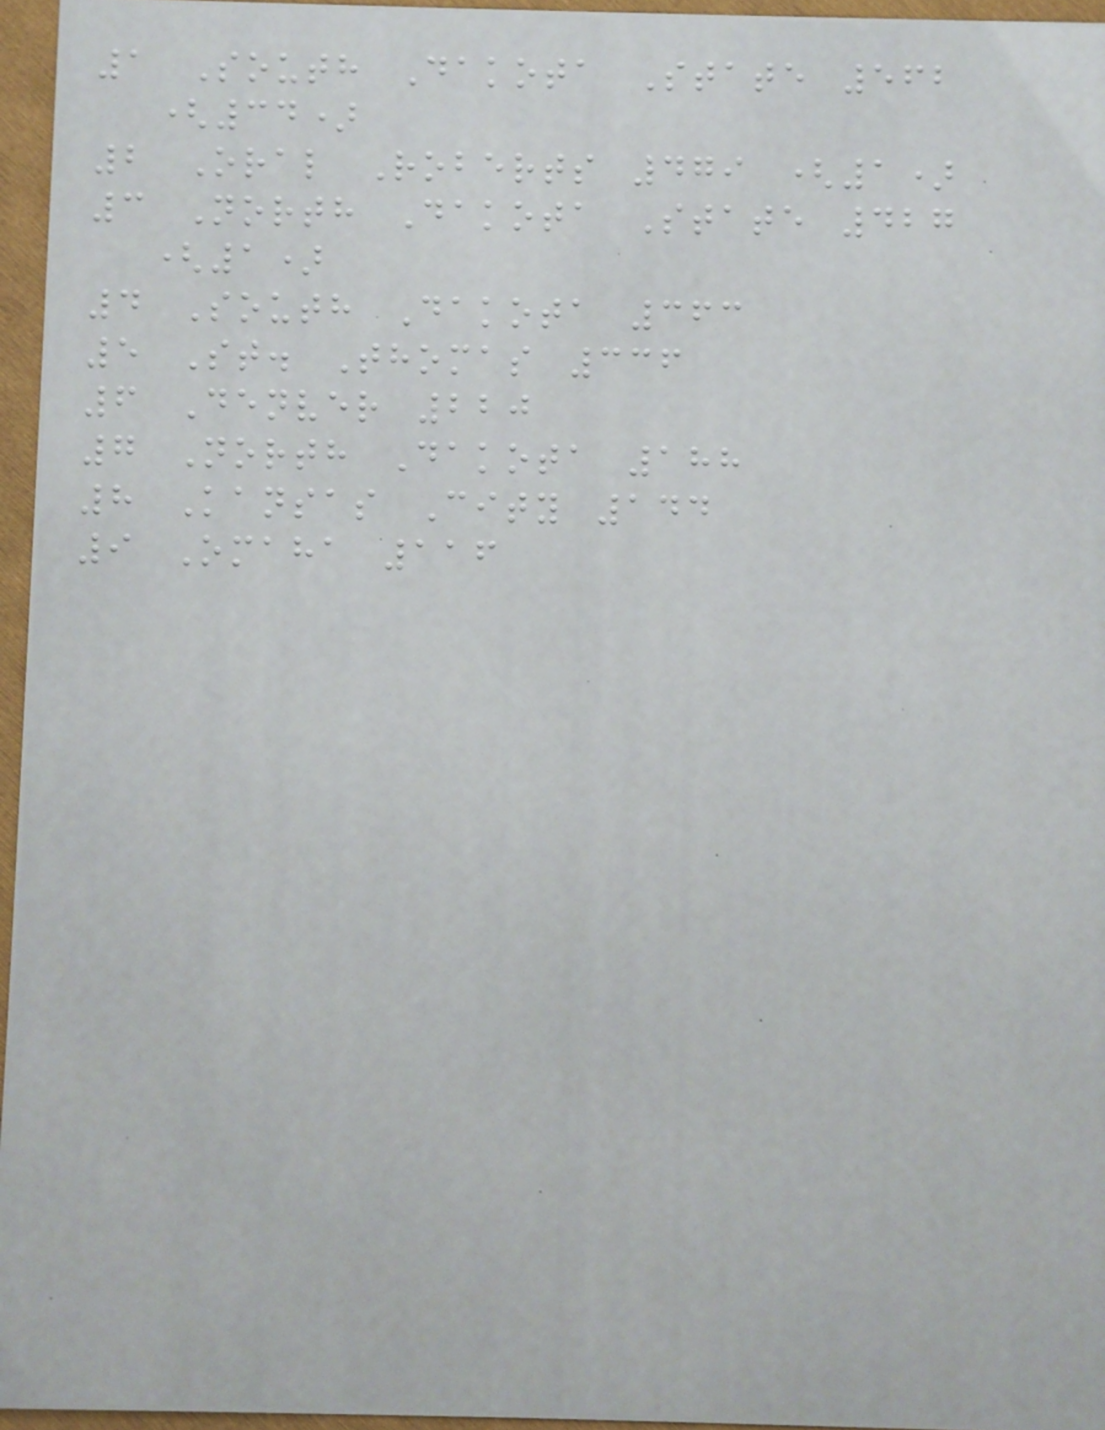1 South Dakota State 562
(34)
2 Oral Roberts 479 (1)
3 North Dakota State 427
(1)
4 South Dakota 363
5 St. Thomas 336
6 Denver 220
7 North Dakota 188
8 Kansas City 144
9 Omaha 116
